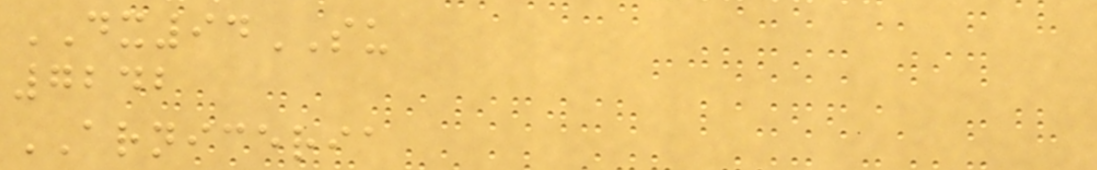DX94SU
7242
ARNICERIA
